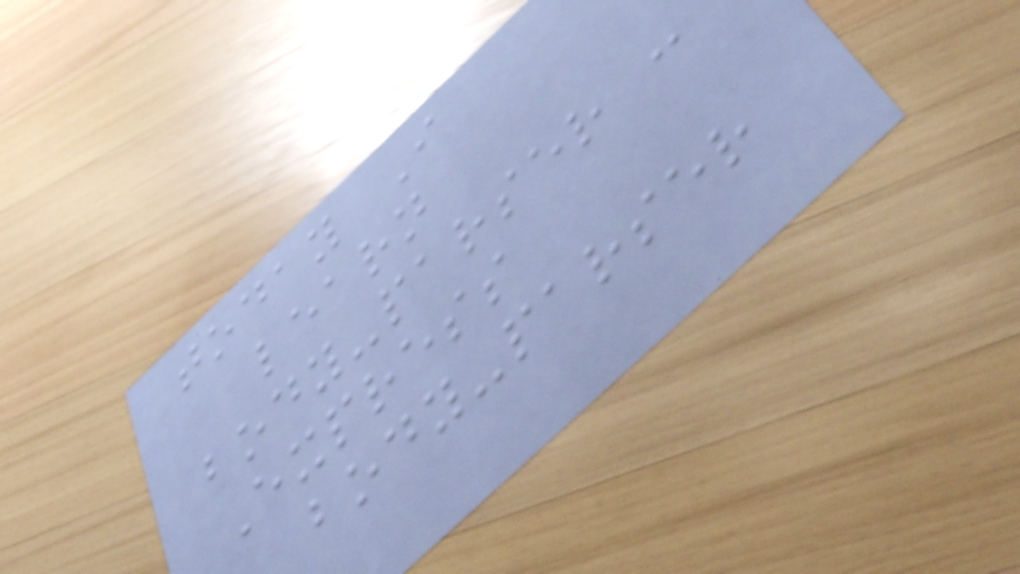today I
learn
body-parser :
Express
body-parser
